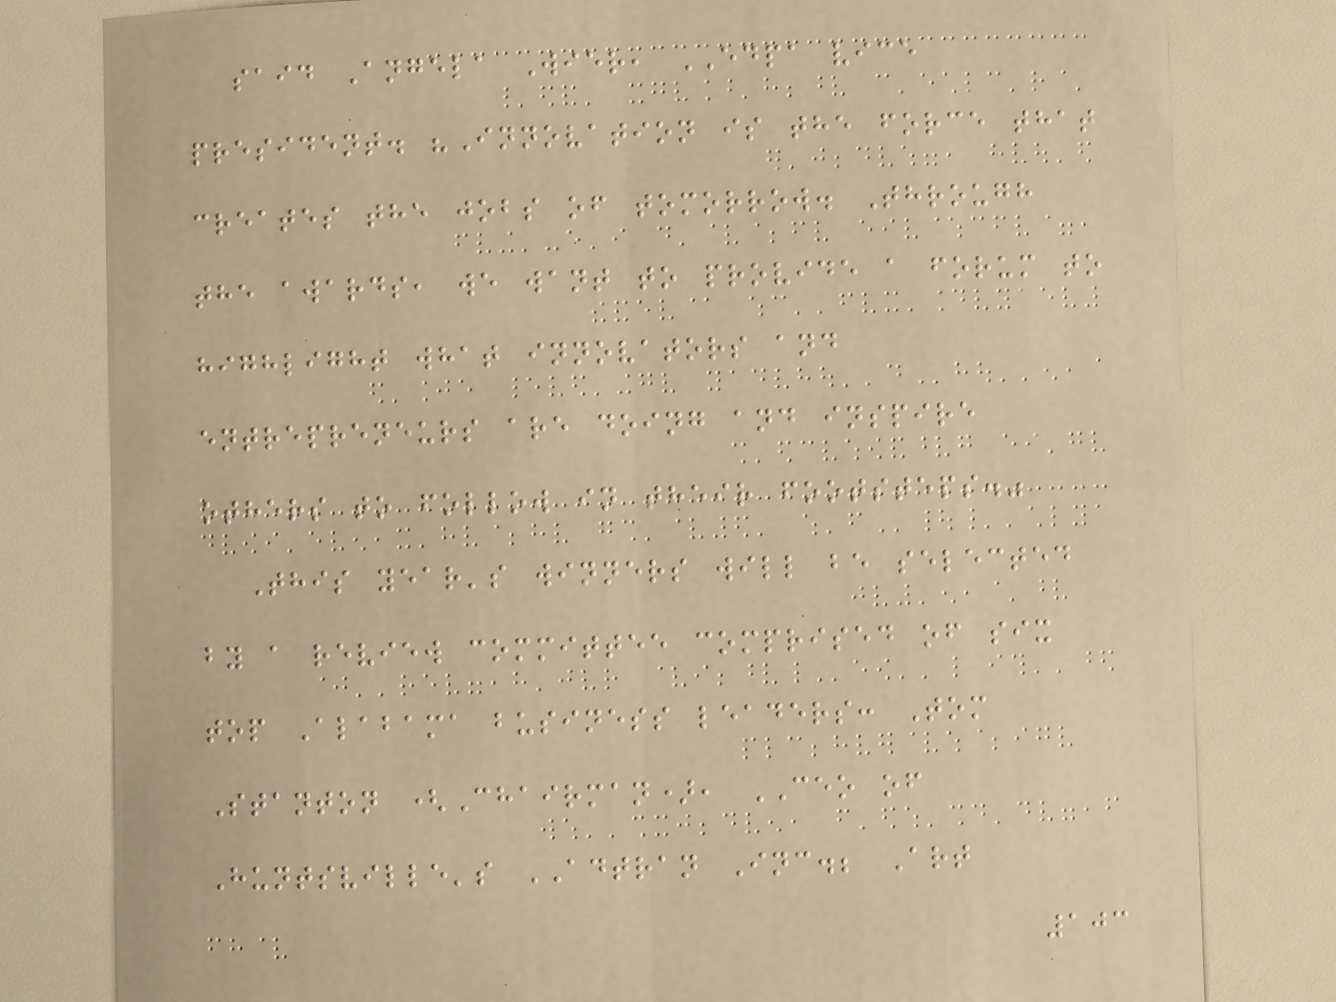said Angela Wier, EDPA vice
president. "Innovation is the force that
creates the jobs of tomorrow. Through
the awards, we want to provide a forum to
highlight what innovators and
entrepreneurs are doing and inspire
others to follow in their footsteps."
This year's winners will be selected
by a review committee comprised of six
top Alabama business leaders: Tom
Stanton (Chairman), CEO of
Huntsville's ADTRAN Inc.; Art
103
